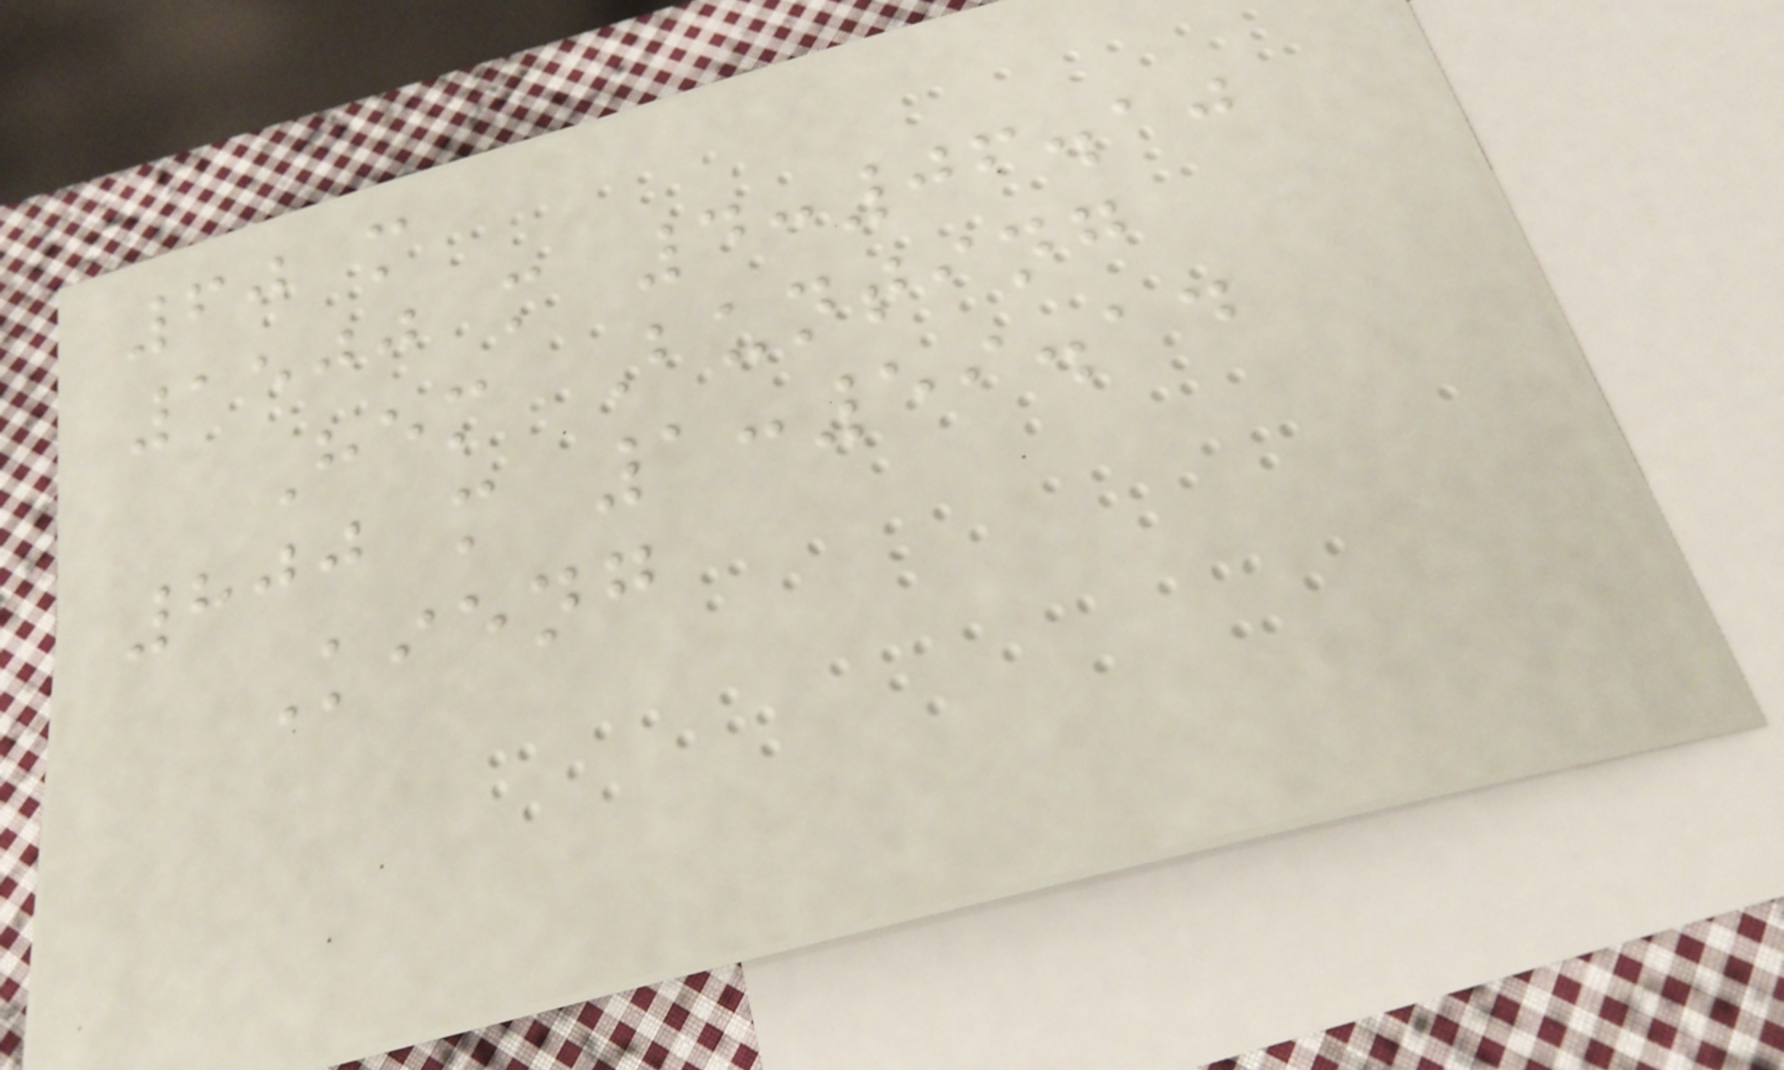60 m
1500 m 4:06.10
Hem Bunting
800 m 1:59.14
Kieng
